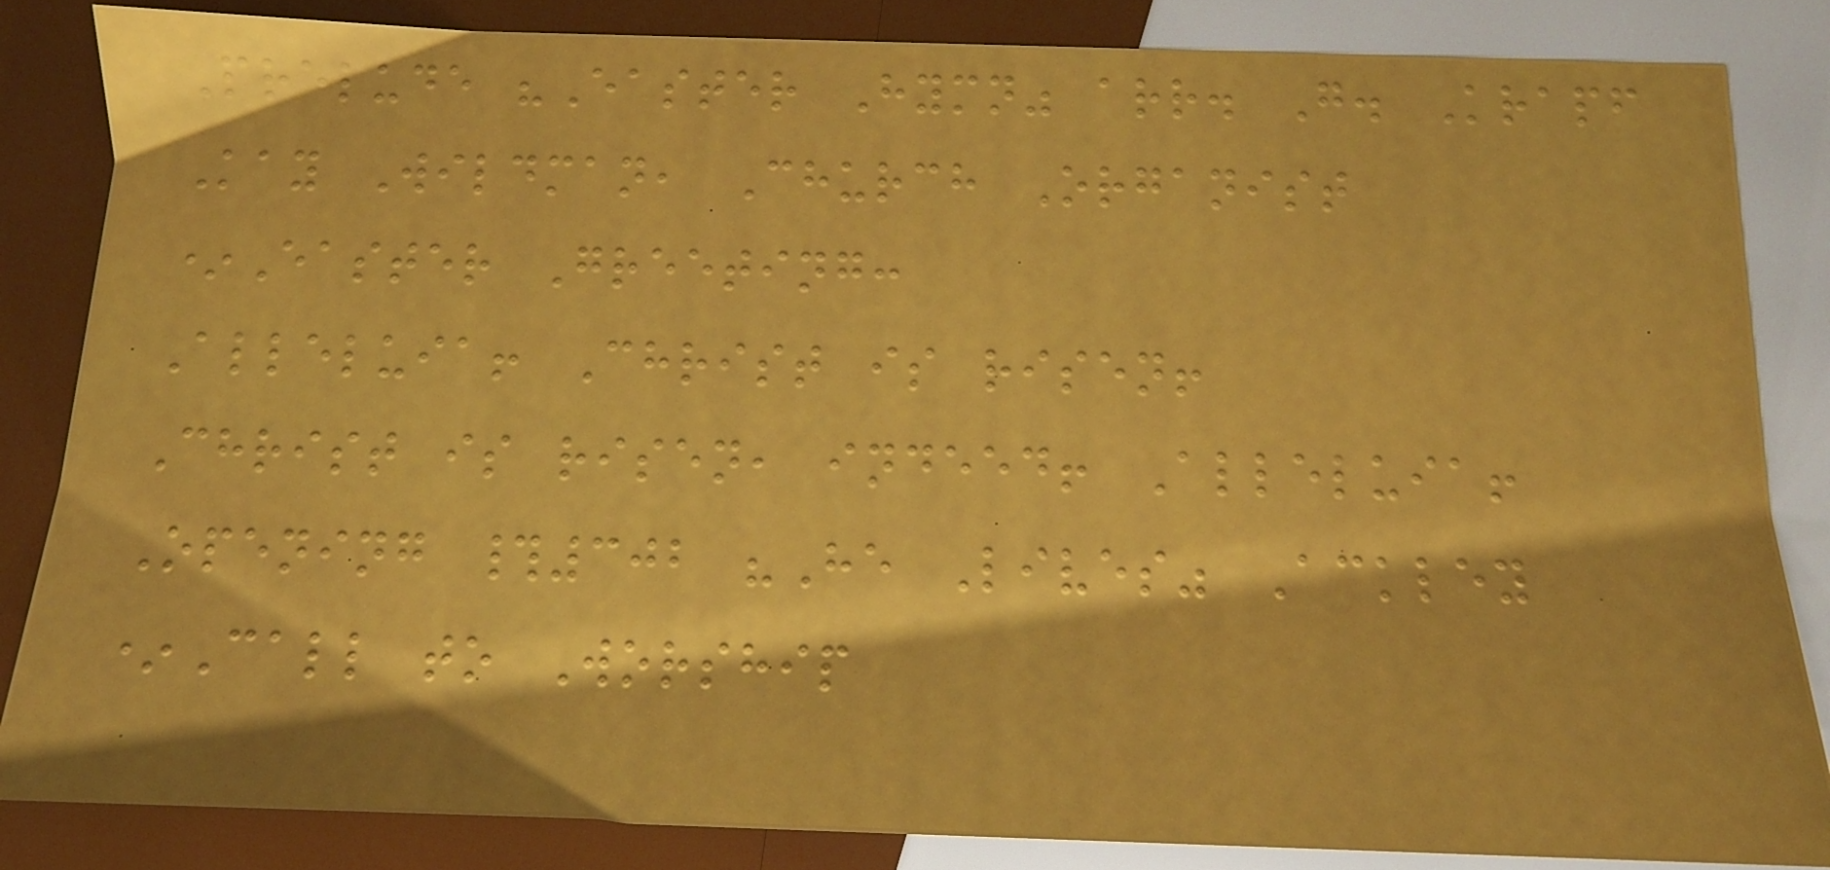Prelude "Easter Hymn" arr. G. Krapf
Kay Wildman, Church Organist
*Easter Greeting:
Alleluia! Christ is risen!
Christ is risen, indeed! Alleluia!
Opening #302 "He Lives" Ackley
*Call to Worship
